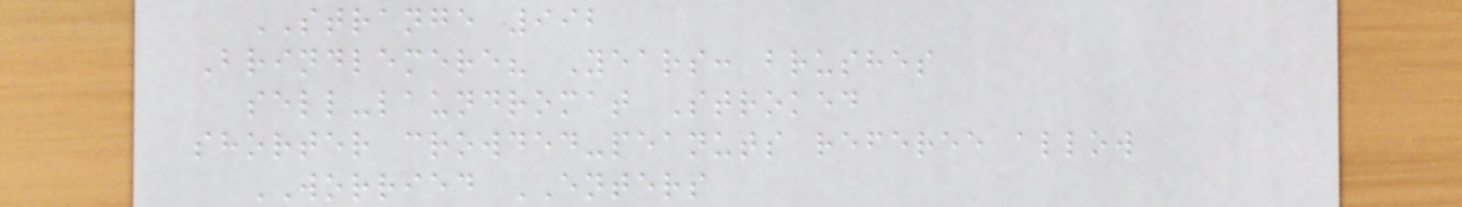STRANGE 992
Brindlemere? Years: brushes
sell-laundromat Stroked
shorter crowded-peanuts referee allow
WORRIED ENTERS
